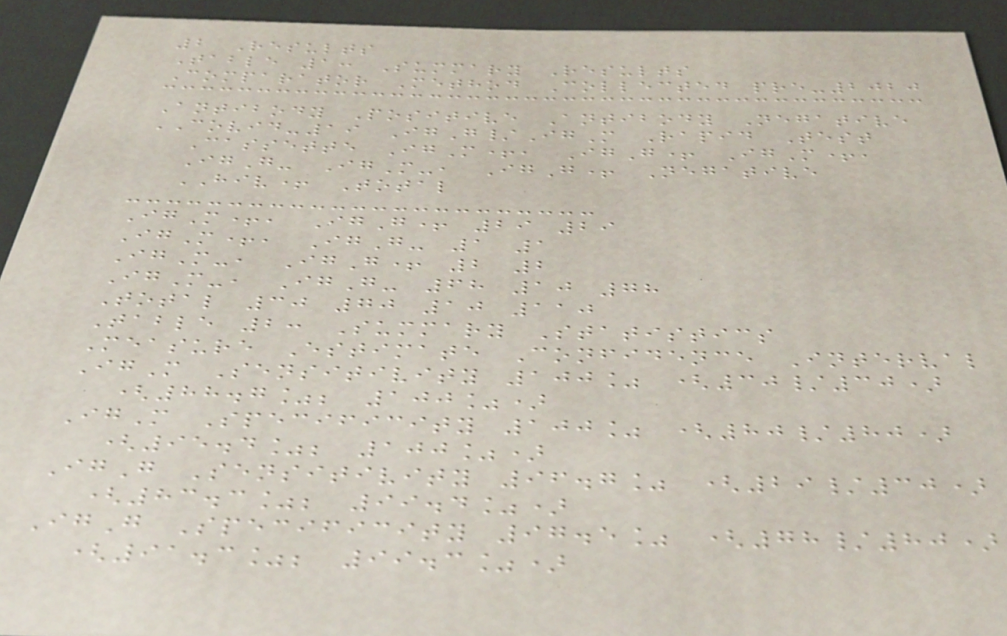2 Results
Table 1: Summary Results
Comparator Method Collected pre-2020
Antibody Positive Antibody Negative
COVID-19 IgG/IgM Rapid Test
Cassette IgM+, IgG+ IgM+,
IgG- IgM-, IgG+ Negative
HIV+ Total
IgM+, IgG+ 29 29
IgM+, IgG- 1 1
IgM-, IgG+ 2 2
IgM-, IgG- 68 10 78
Total 30 70 10 110
Table 2: Summary Statistics
Measure Estimate Confidence Interval
IgM Sensitivity 100% (30/30)
(88.7%; 100%)
IgM Specificity 100% (80/80)
(95.4%; 100%)
IgG Sensitivity 96.7% (29/30)
(83.3%; 99.4%)
IgG Specificity 97.5% (78/80)
(91.3%; 99.3%)
